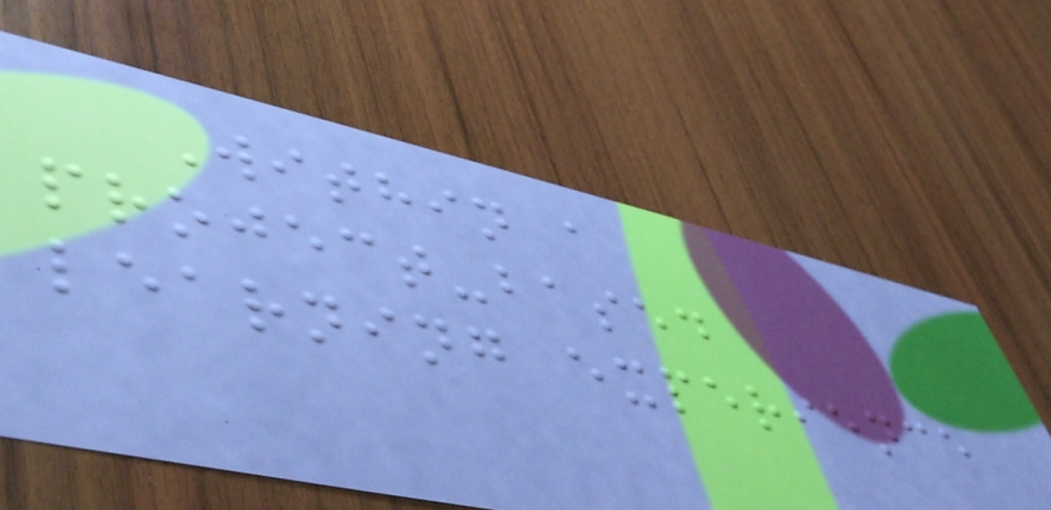Within a
project-based
learning experience
